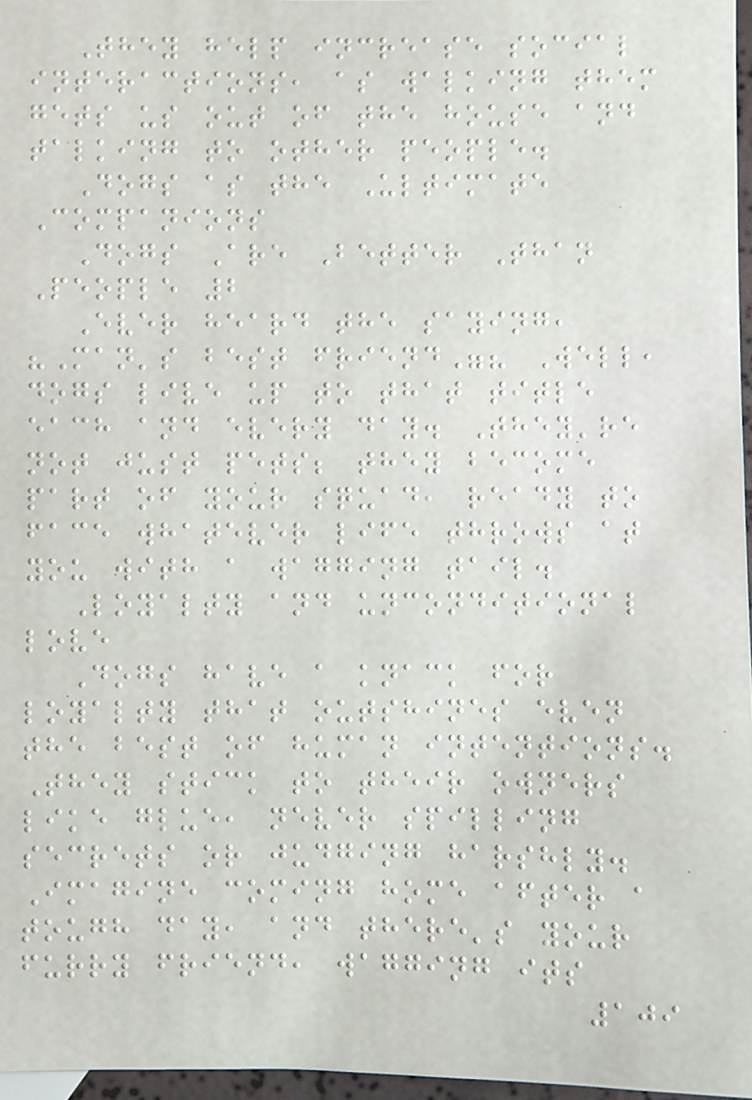They help increase social
interactions, as walking them
gets us out of the house and
talking to other people.
Dogs as the Ultimate
Companions
Dogs Are Better Than
People 2
Ever heard the saying,
"Man's best friend"? Well,
dogs live up to that title
each and every day. They're
not just pets; they become
part of your squad, ready to
face whatever life throws at
you with a wagging tail.
Loyalty and unconditional
love
Dogs have a knack for
loyalty that outshines even
the best of human intentions.
They stick to their owners
like glue, never spilling
secrets or judging harshly.
Imagine coming home after a
tough day, and there's your
furry friend, wagging its
109
